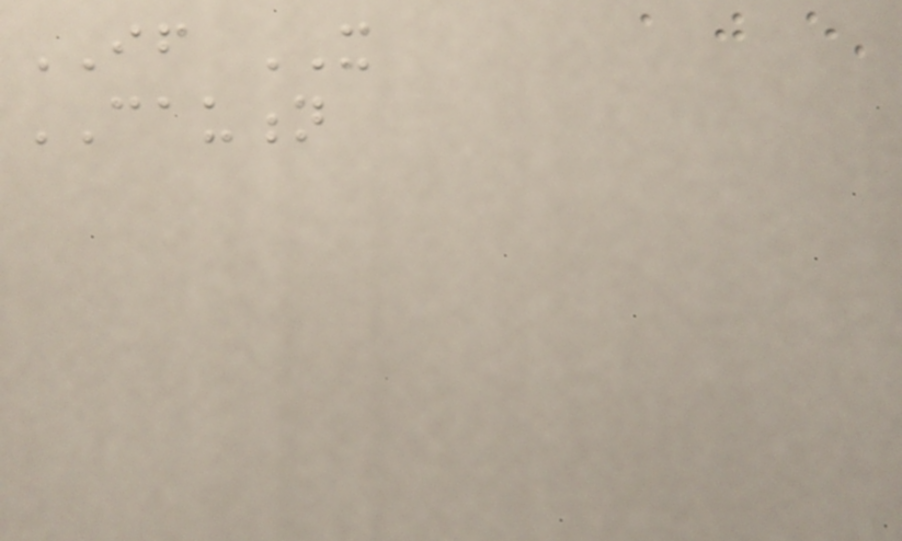IF IT
CAUTION
